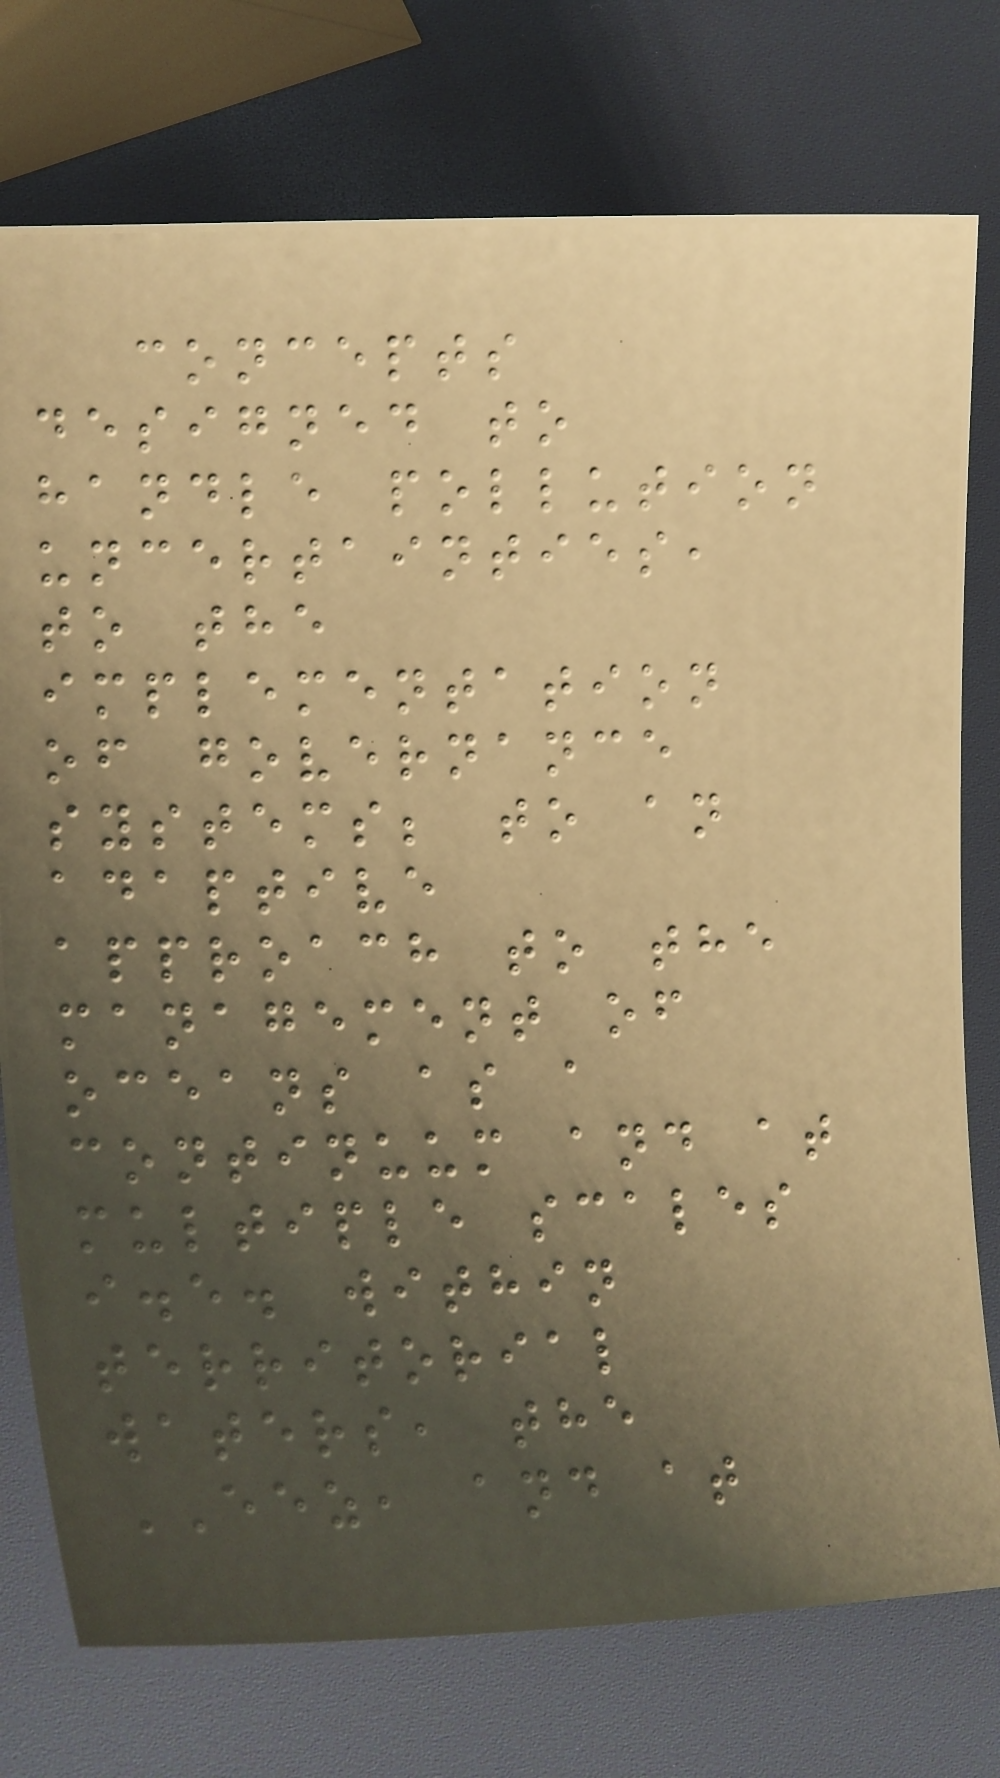concepts
designed to
handle pollution
uncertainties,
to the
implementation
of governance
systems; to an
adaptive
approach to the
management of
oceans as a
continuum and at
multiple scales
i.e. within
territorial
waters, the
EEZ, and at
